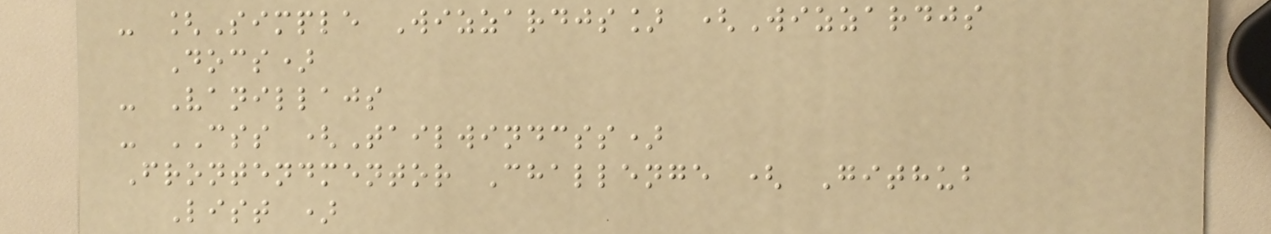- [Simple Wizzardjs] (Wizzardjs
Docs)
- Vanillajs
- CSS (Tailwindcss)
Frontendmentor Challenge ( Github
List )
